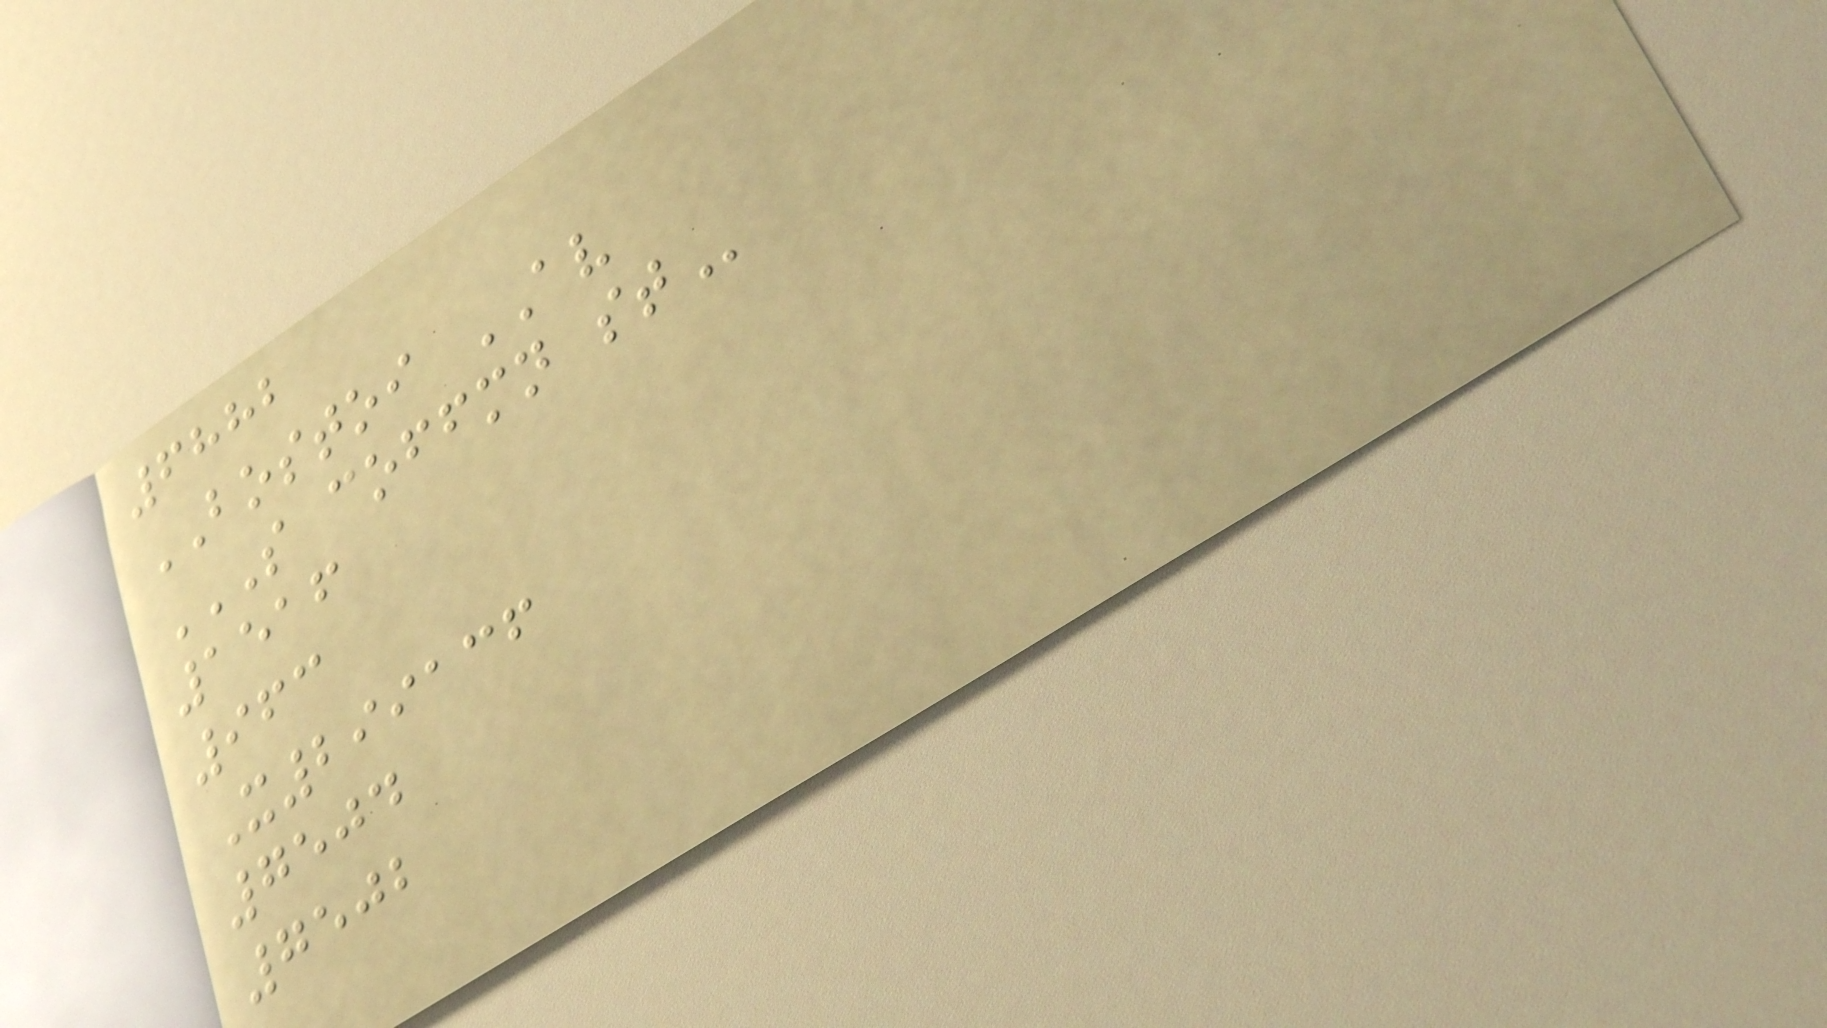6882
BOSTOI AV
S COFFMN ST
1516
963
X299136
7504
7502
